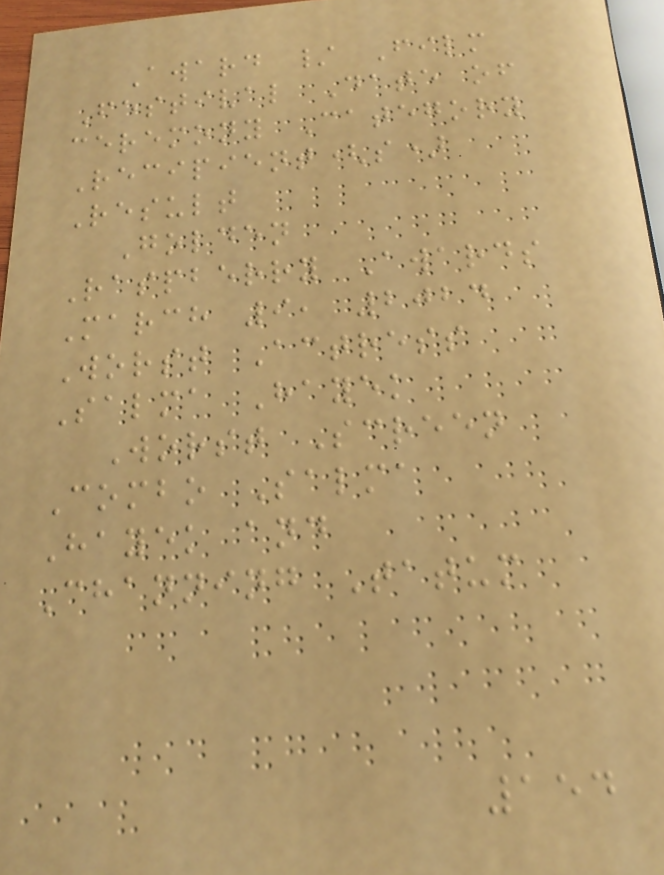Award / Film
Festival Date of
ceremony Category
Recipient(s)
Result
Golden
Raspberry Awards
March 9, 2024
Worst Actress
Salma Hayek
Worst Screen
Combo Salma
Hayek and
Channing Tatum
154
